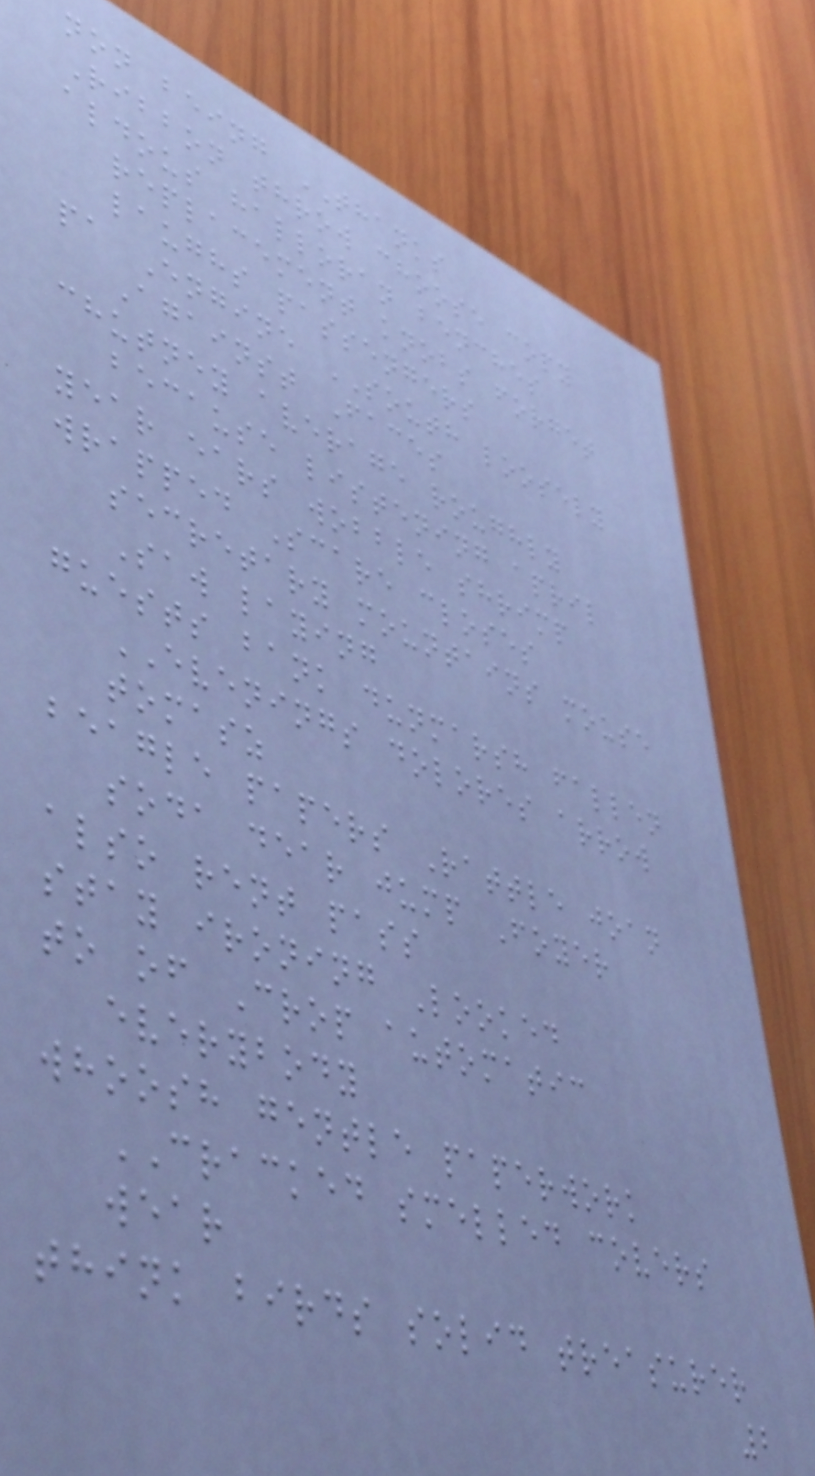non being THANKS
Ribbon throw choose copy
aldous halloran benches
replacement knobs forget
laughs passengers
pa Engine SOUTH loosely
Against Faces
chutney average roughly
because listening april
year ears wobble shrimp
wrapped Scare closes
secretary mountains mouse
Saw laying
guests bank dunmarsh fallen
EVENINGS dolores arrow
tomasz
beagle papers Rattle joan
soda dear jump Foyer
also rent pass
stay ironing Looked
to of Crop automatic
everybody
whoosh gentle paperwork
CRACKED smelled covers
wear
think birds solid treasurer
2
